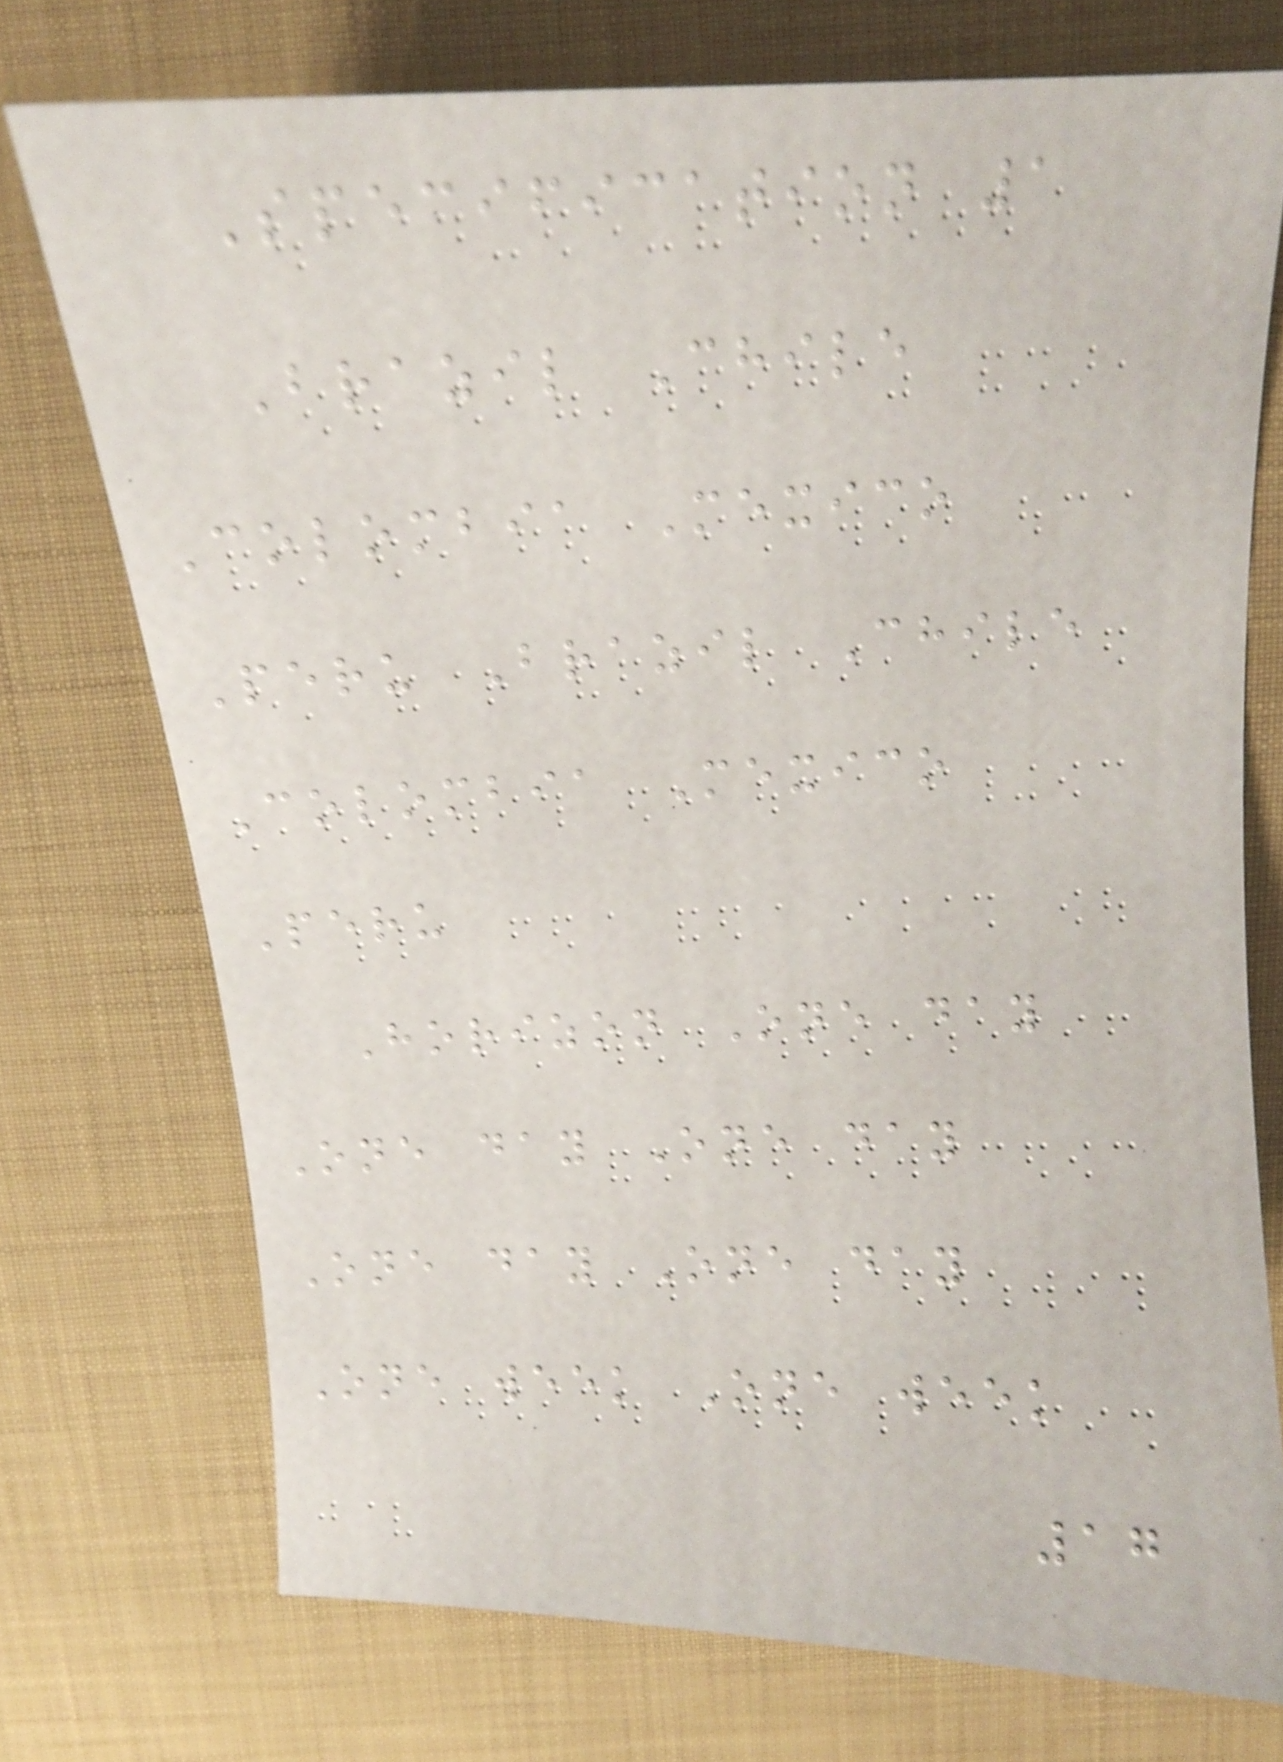Specification 1
Brazil Chile
Colombia Mexico
Peru Brazil Chile
Colombia Mexico
Peru
Horizon One day
One day One day
One day One day
One week One week
17
